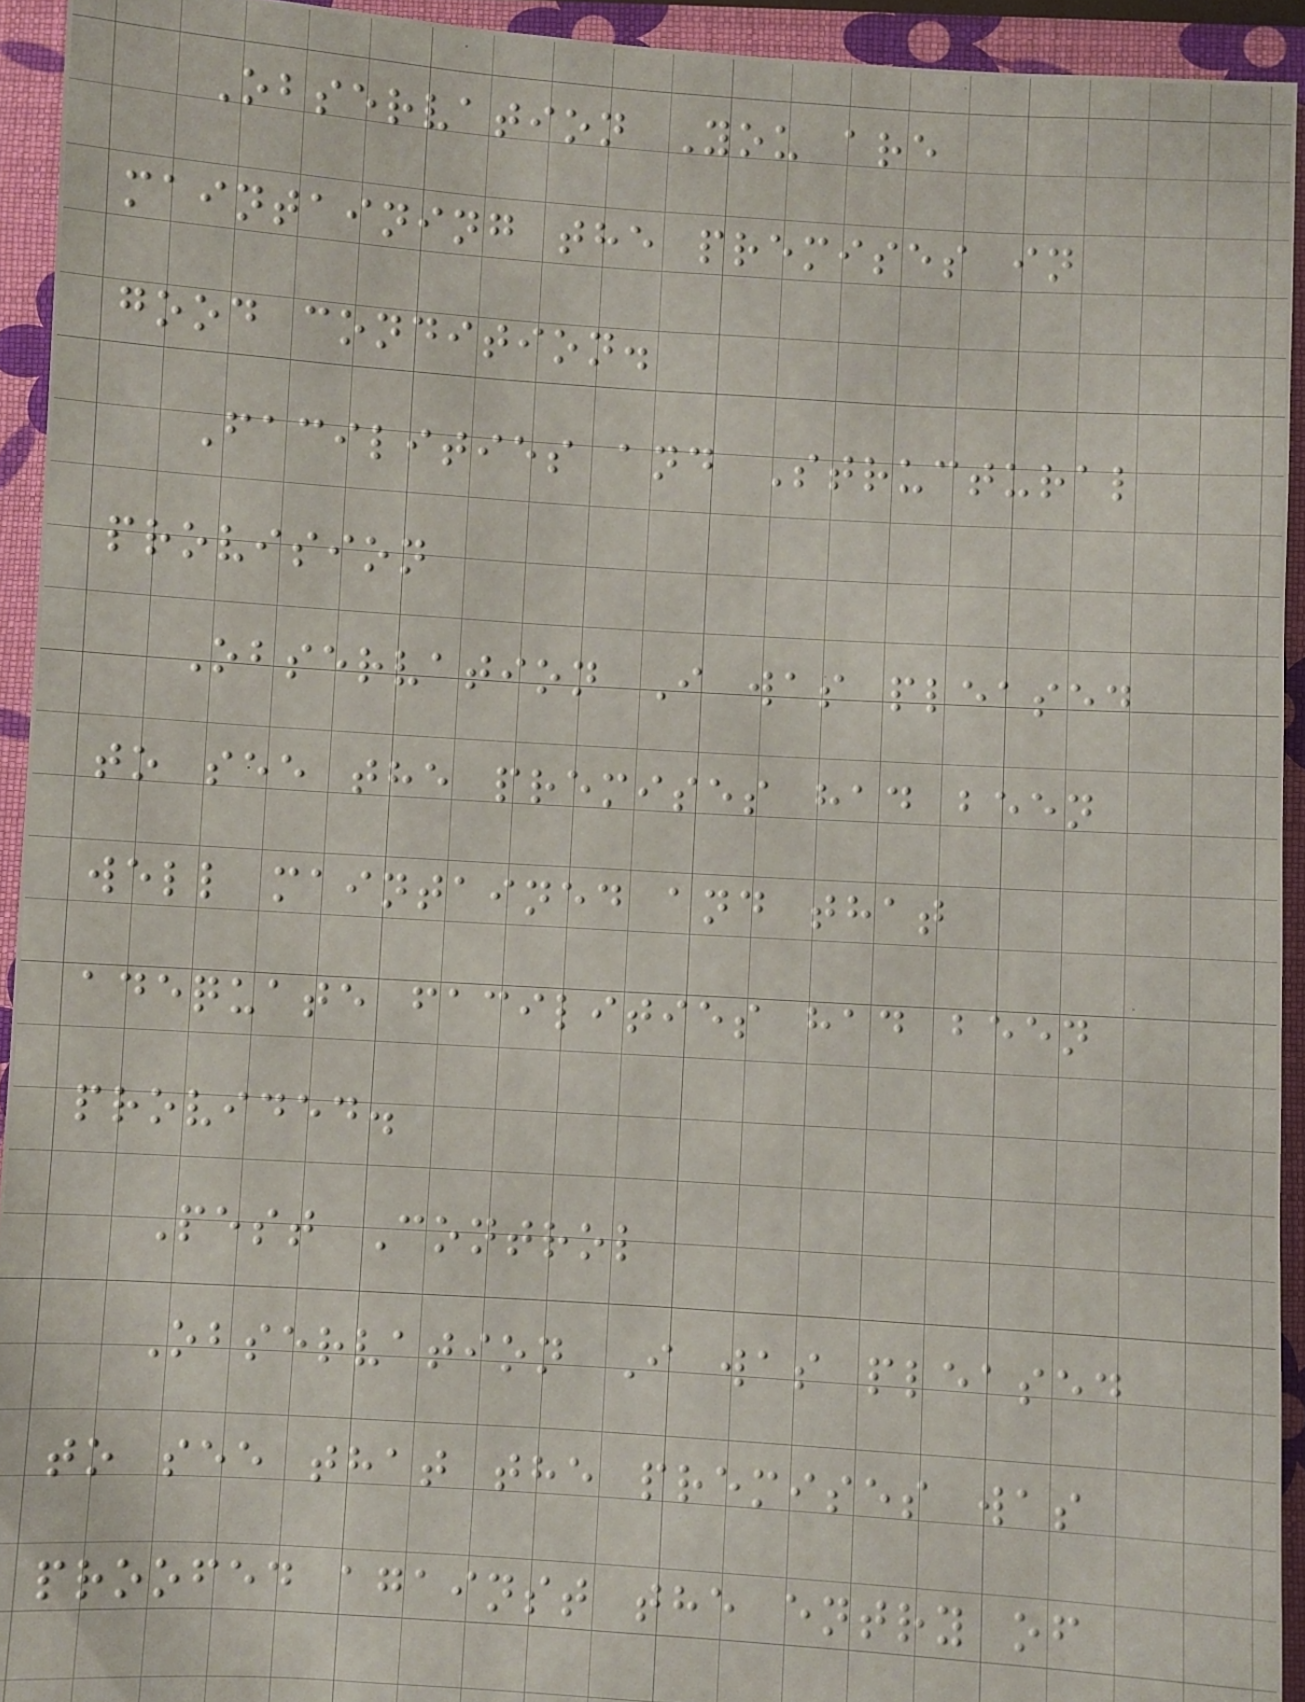Observation You are
maintaining the premises in
good condition.
Facilities and Structural
provision
Observation I was pleased
to see the premises had been
well maintained and that
adequate facilities had been
provided.
Pest Control
Observation I was pleased
to see that the premises was
proofed against the entry of
